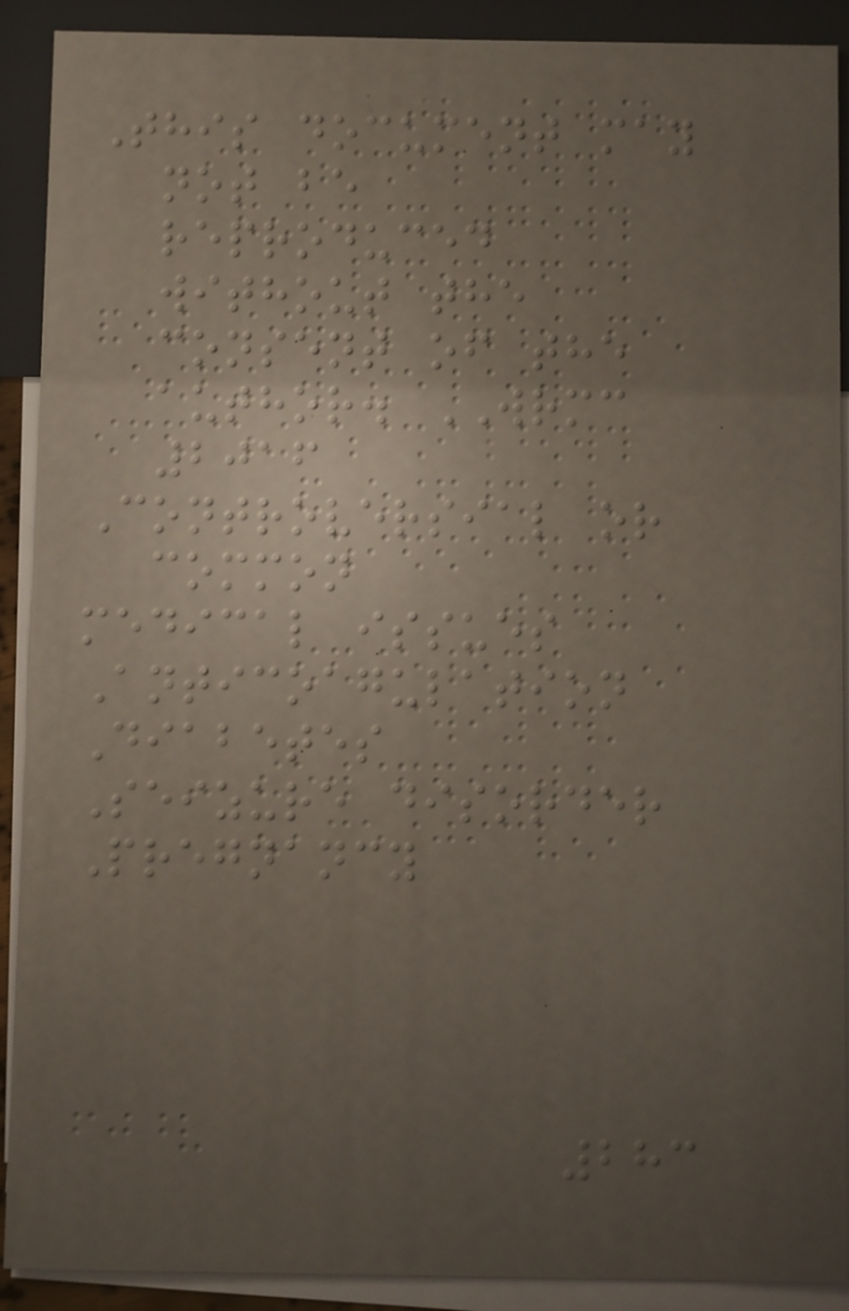This document may
not be
reproduced
without the
consent of the
author. WRMC
2016
Controversial or
common
medical issues
Anticoagulation
Diabetes
Seizure disorder
Pregnancy
283
